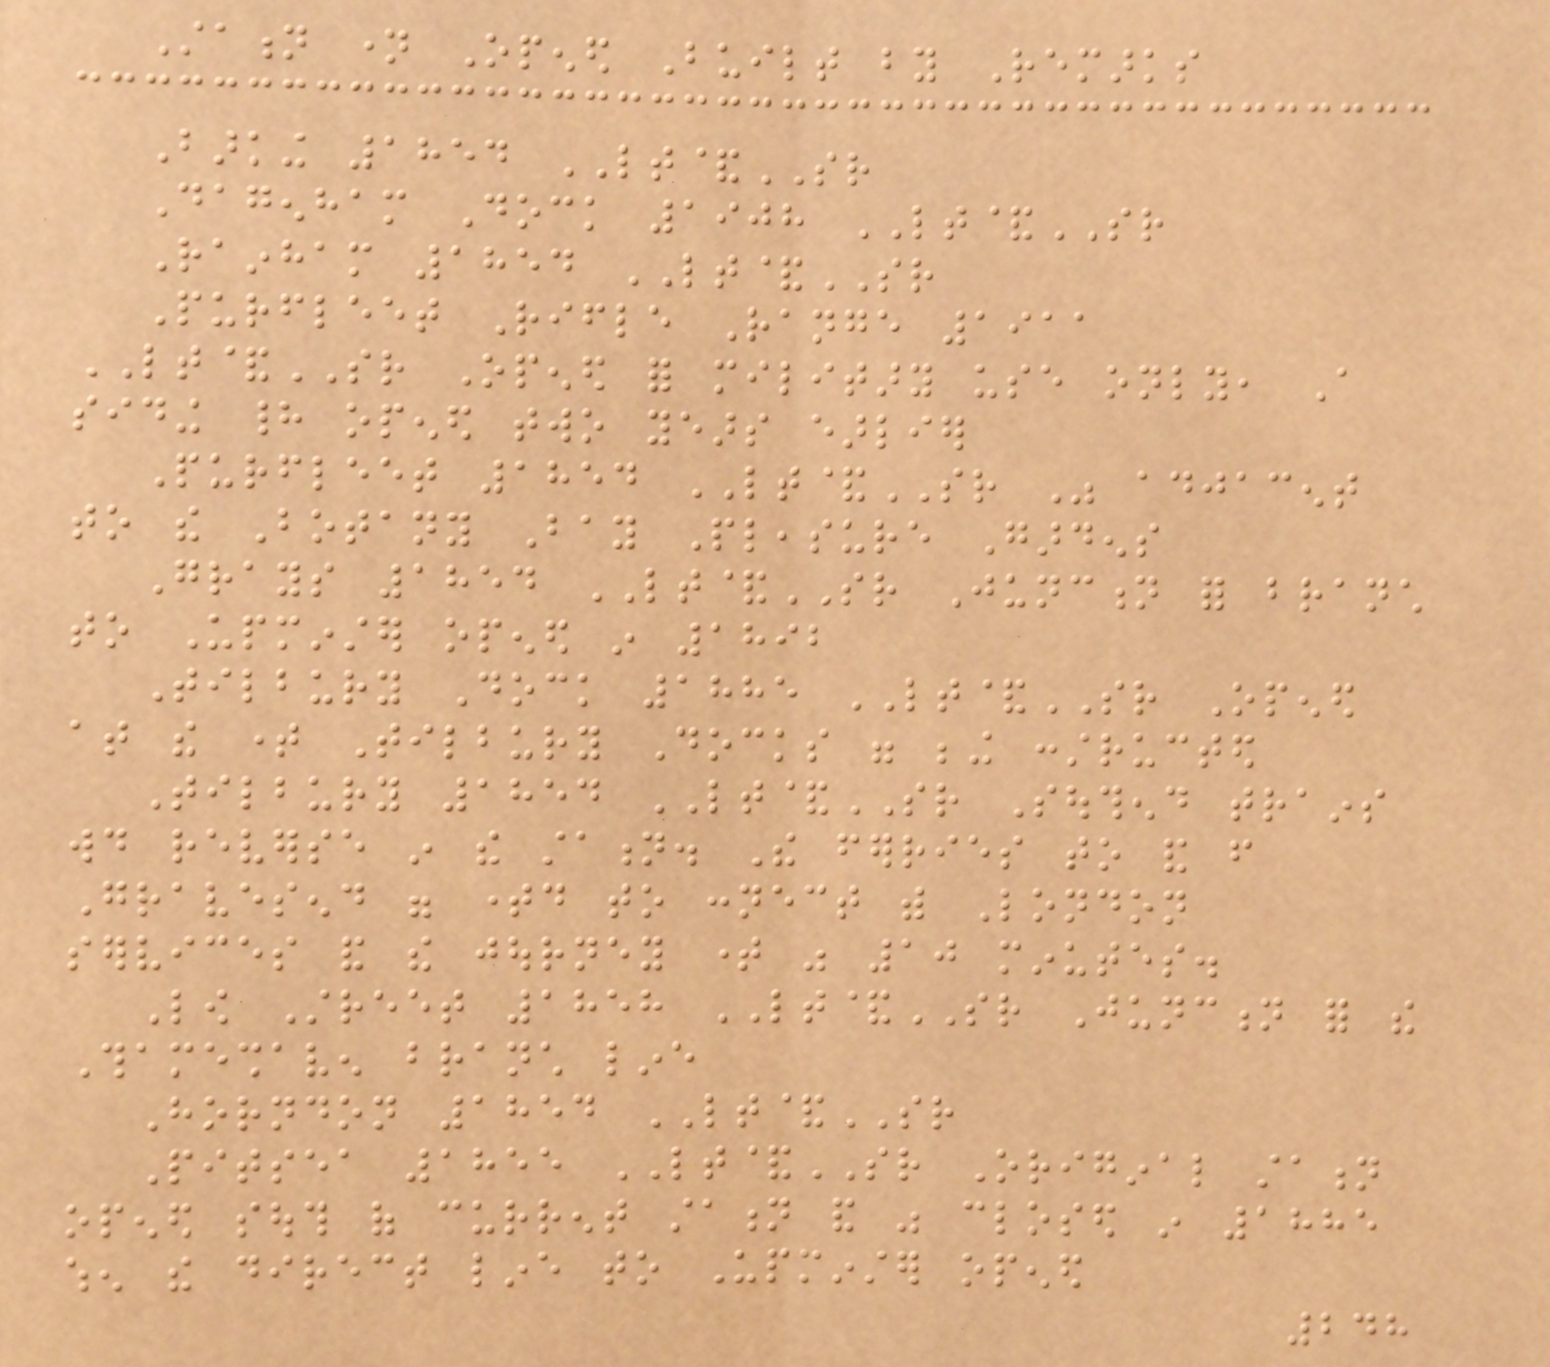Station name Opened Built by Remarks
Barking 1854 LT&SR
Dagenham Dock 1908 LT&SR
Rainham 1854 LT&SR
Purfleet Rifle Range 1911
LT&SR Opened for military use only, A
siding had opened two years earlier
Purfleet 1854 LT&SR Was adjacent
to the Botany Bay Pleasure Gardens
Grays 1854 LT&SR Junction for branch
to Upminster opened in 1892
Tilbury Dock 1885 LT&SR Opened
at the time Tilbury Docks were being constructed
Tilbury 1854 LT&SR Southend trains
would reverse in the station. The ferries to and from
Gravesend were timed to connect with London
services and the journey time was 10 minutes.
Low Street 1858 LT&SR Junction for the
Thameshaven branch line
Horndon 1854 LT&SR
Pitsea 1855 LT&SR Original station
opened south of current station and was closed in 1885
when the direct line to Upminster opened
248
